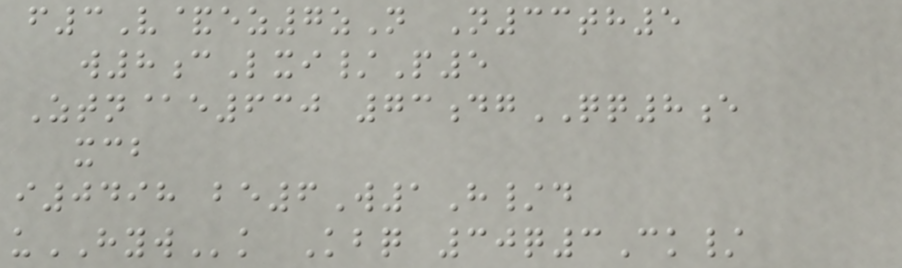f3V&ez7zN N33th5
w8cLxi/P5
Ztn@e630 73dgQQ8e
xcb
i0498 be6W1H/d
uHYWk Kbq 30q3Ck/
